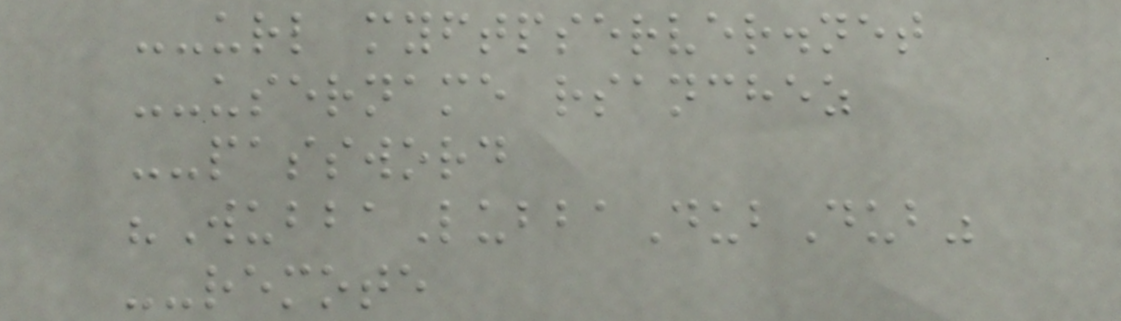--url myftpserver.net
--username rsanchez
--password
"WubbaLubbaDubDub"
--remote
